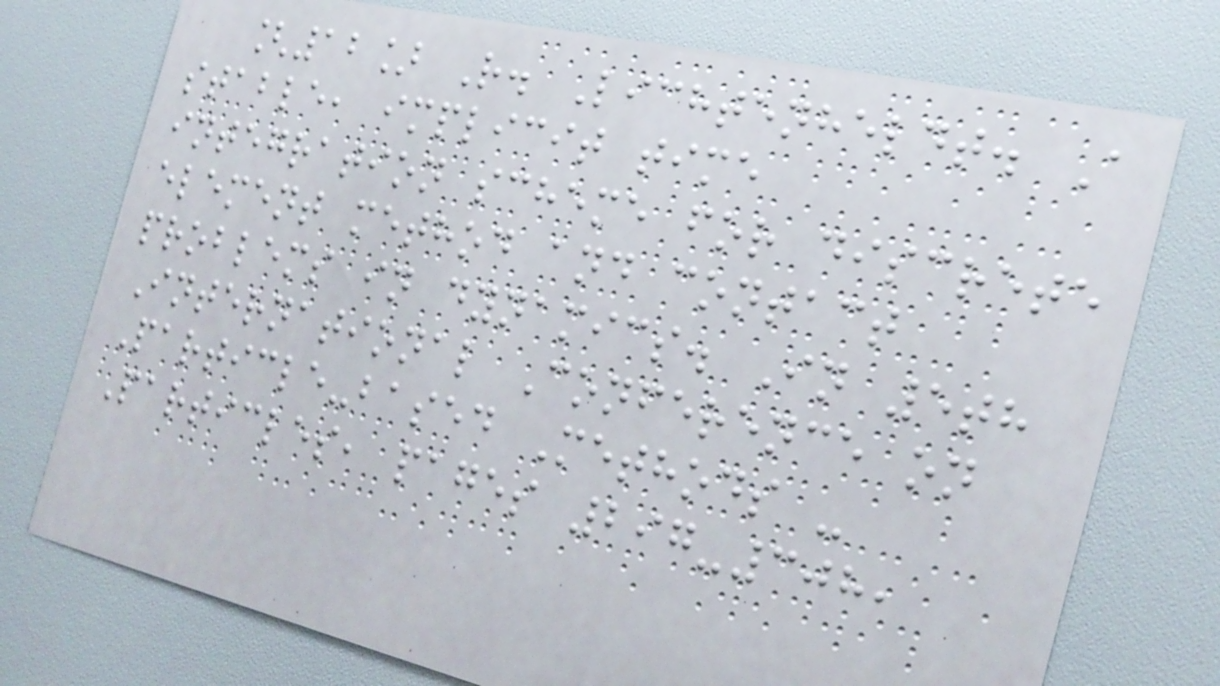[12] R. Lichtenheldt. A
stable, implicit time
integration scheme for discrete
element method and contact
problems in dynamics. In 5th
International Conference on
Particle-based Methods -
Particles, pages 297-308,
